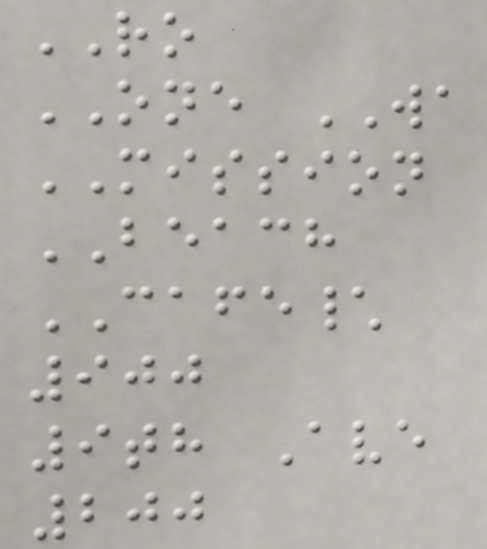RO
ONE WA
MISSION
BEACH
CAFE\
900
9th Ave
200
